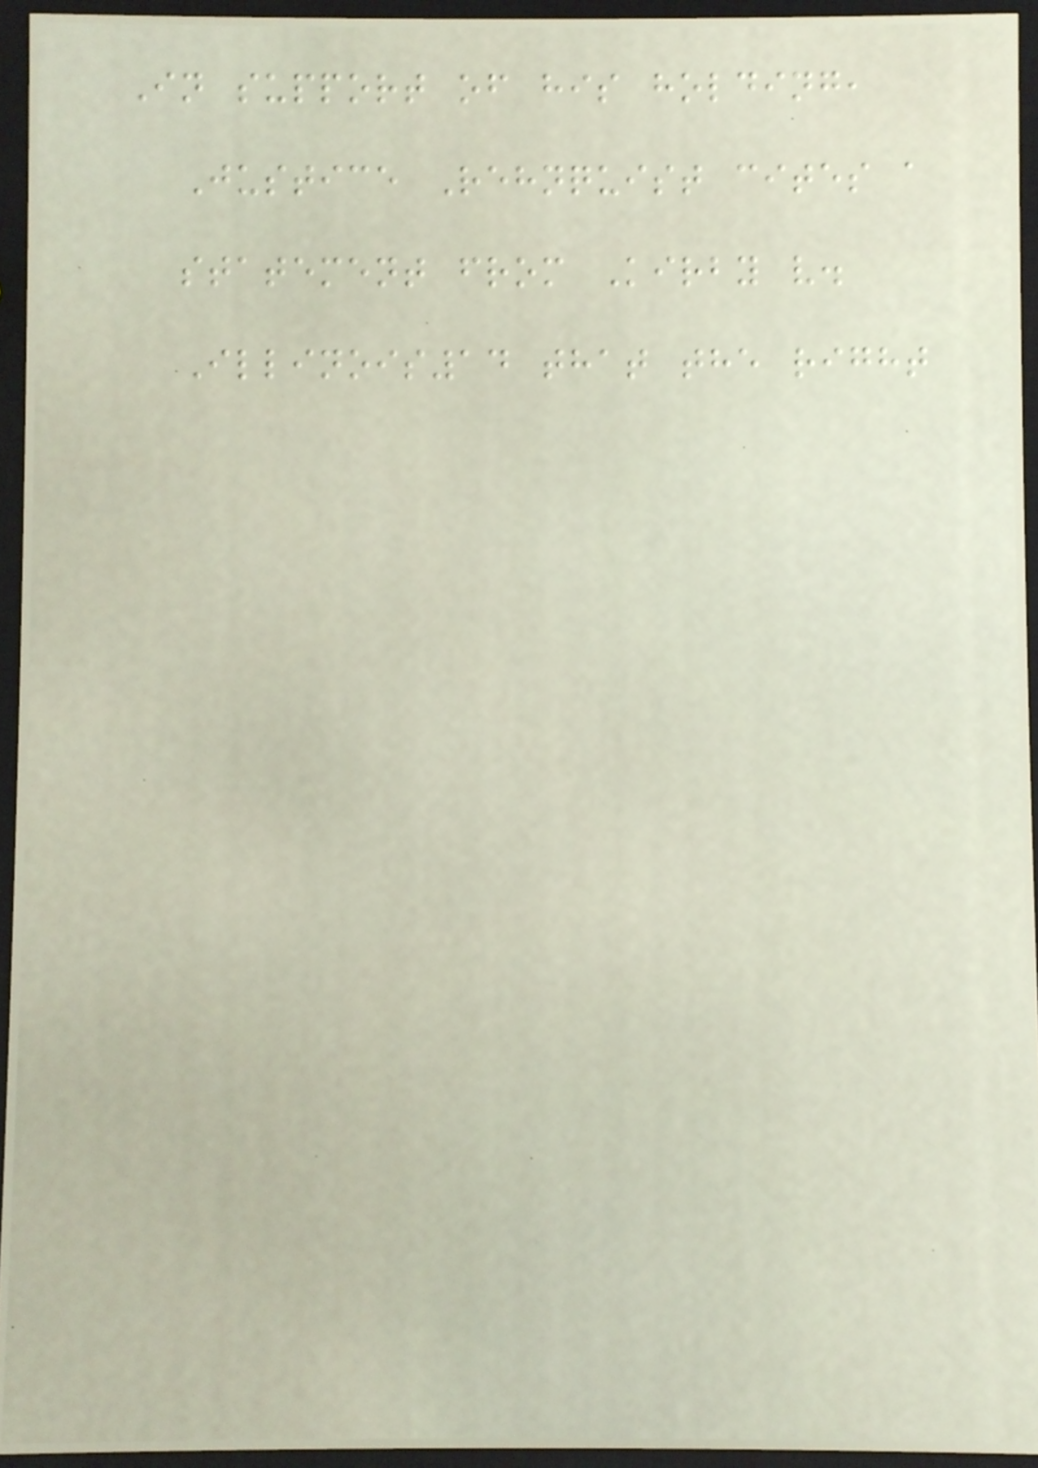In support of his holding,
Justice Rehnquist cites a
statement from Kirby v.
Illinois14 that the right
